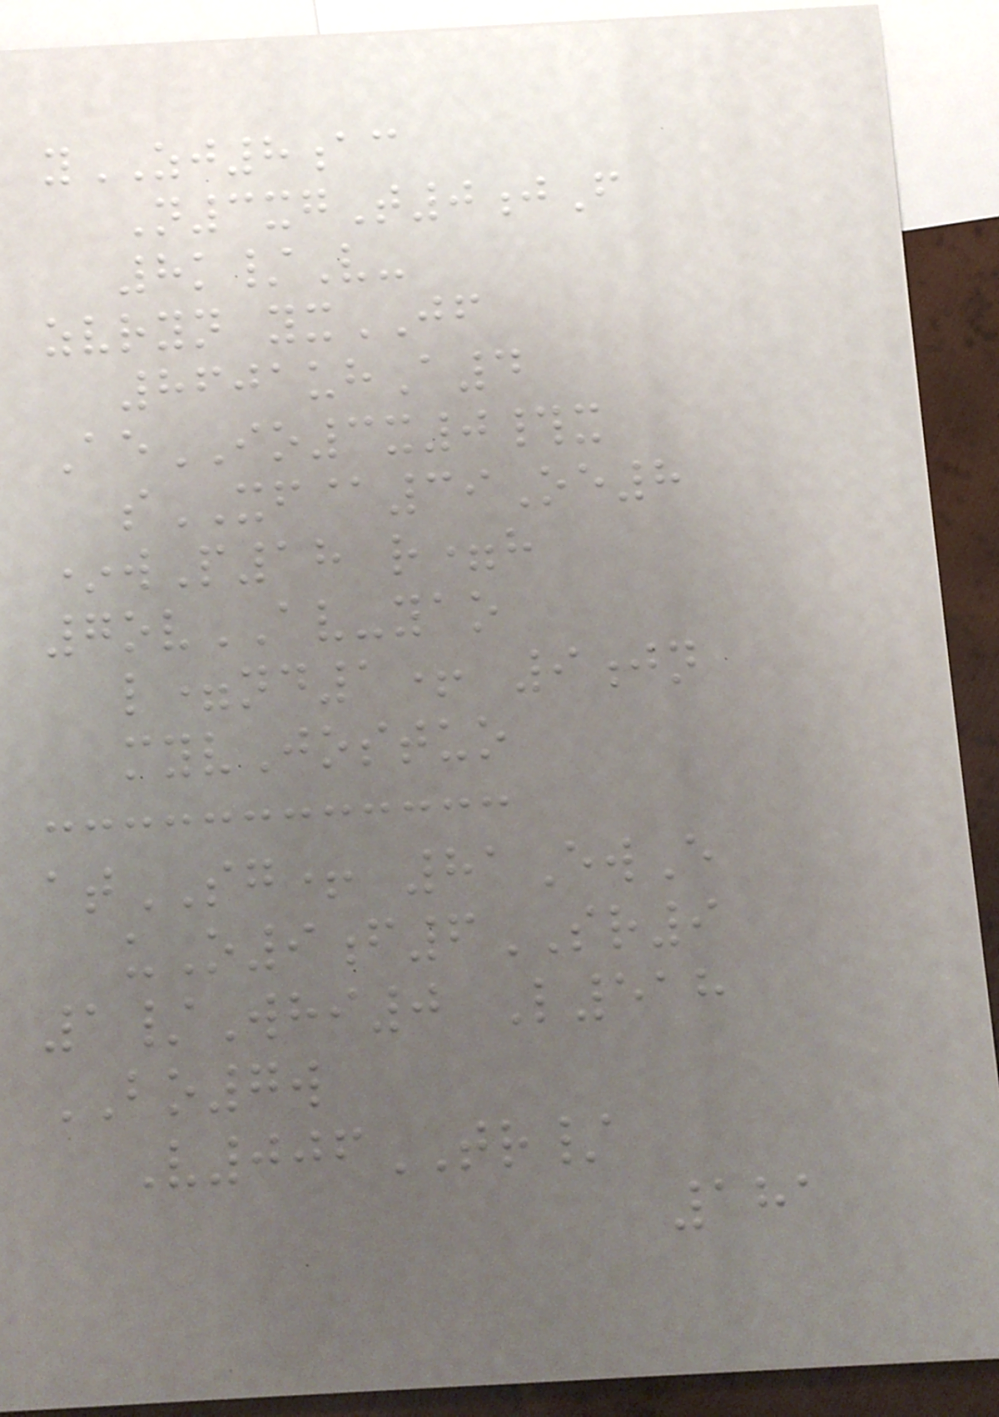yZJ8ac
N3xgT0jF
8k/V-
zvryn yxJF
8601uhA4
AeIO3x0#x
sXF@39Oe8
*wP18 r=h
7ovAV-yao
l=nd1+ 9jn
myvJostuo
atSG+ 81EwE
uO9f6SR9
1/Whi0 L518
BO7w
V006TR/
181
